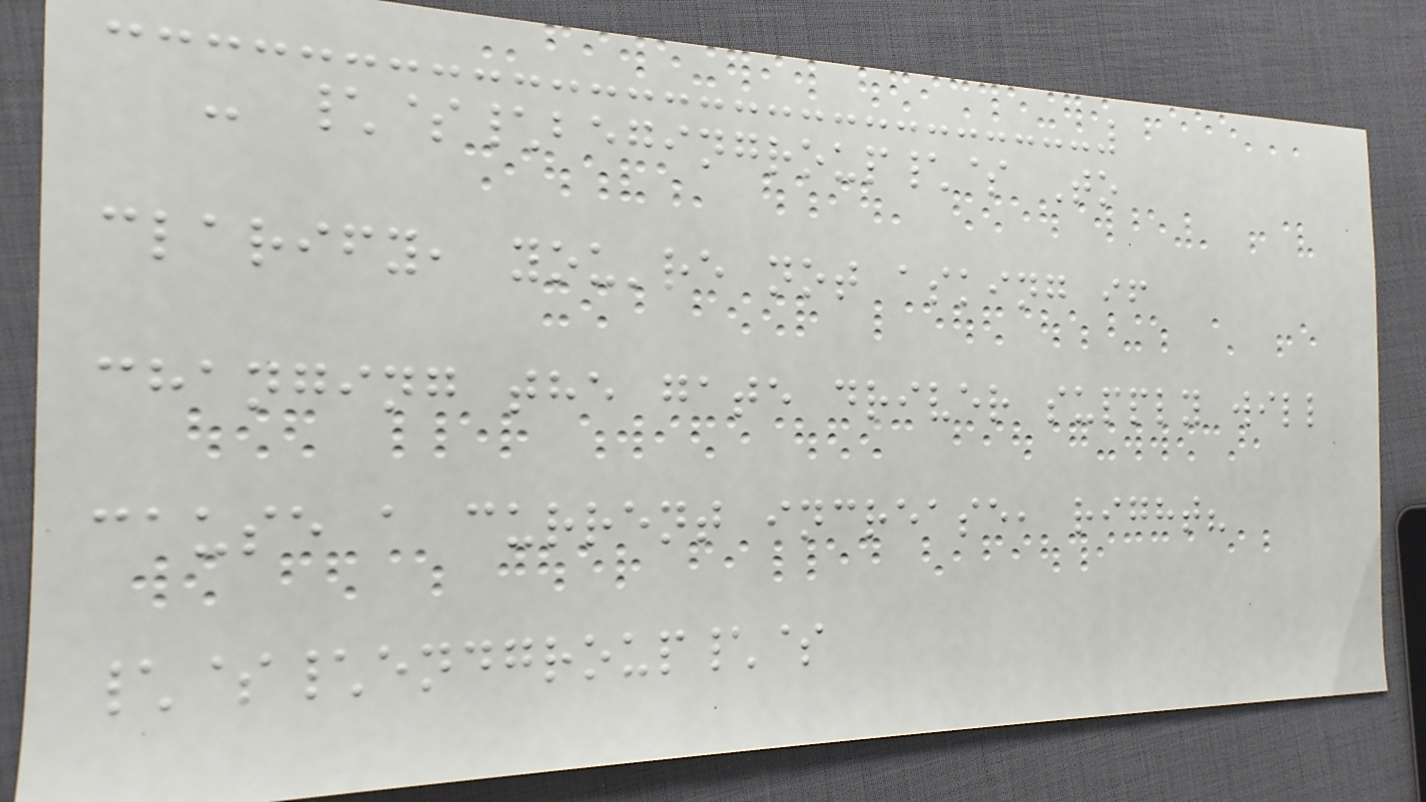- \$\begingroup\$ To
clarify, you're not asking if
changing the gate driver supply will
cause a current increase, right?
\$\endgroup\$
